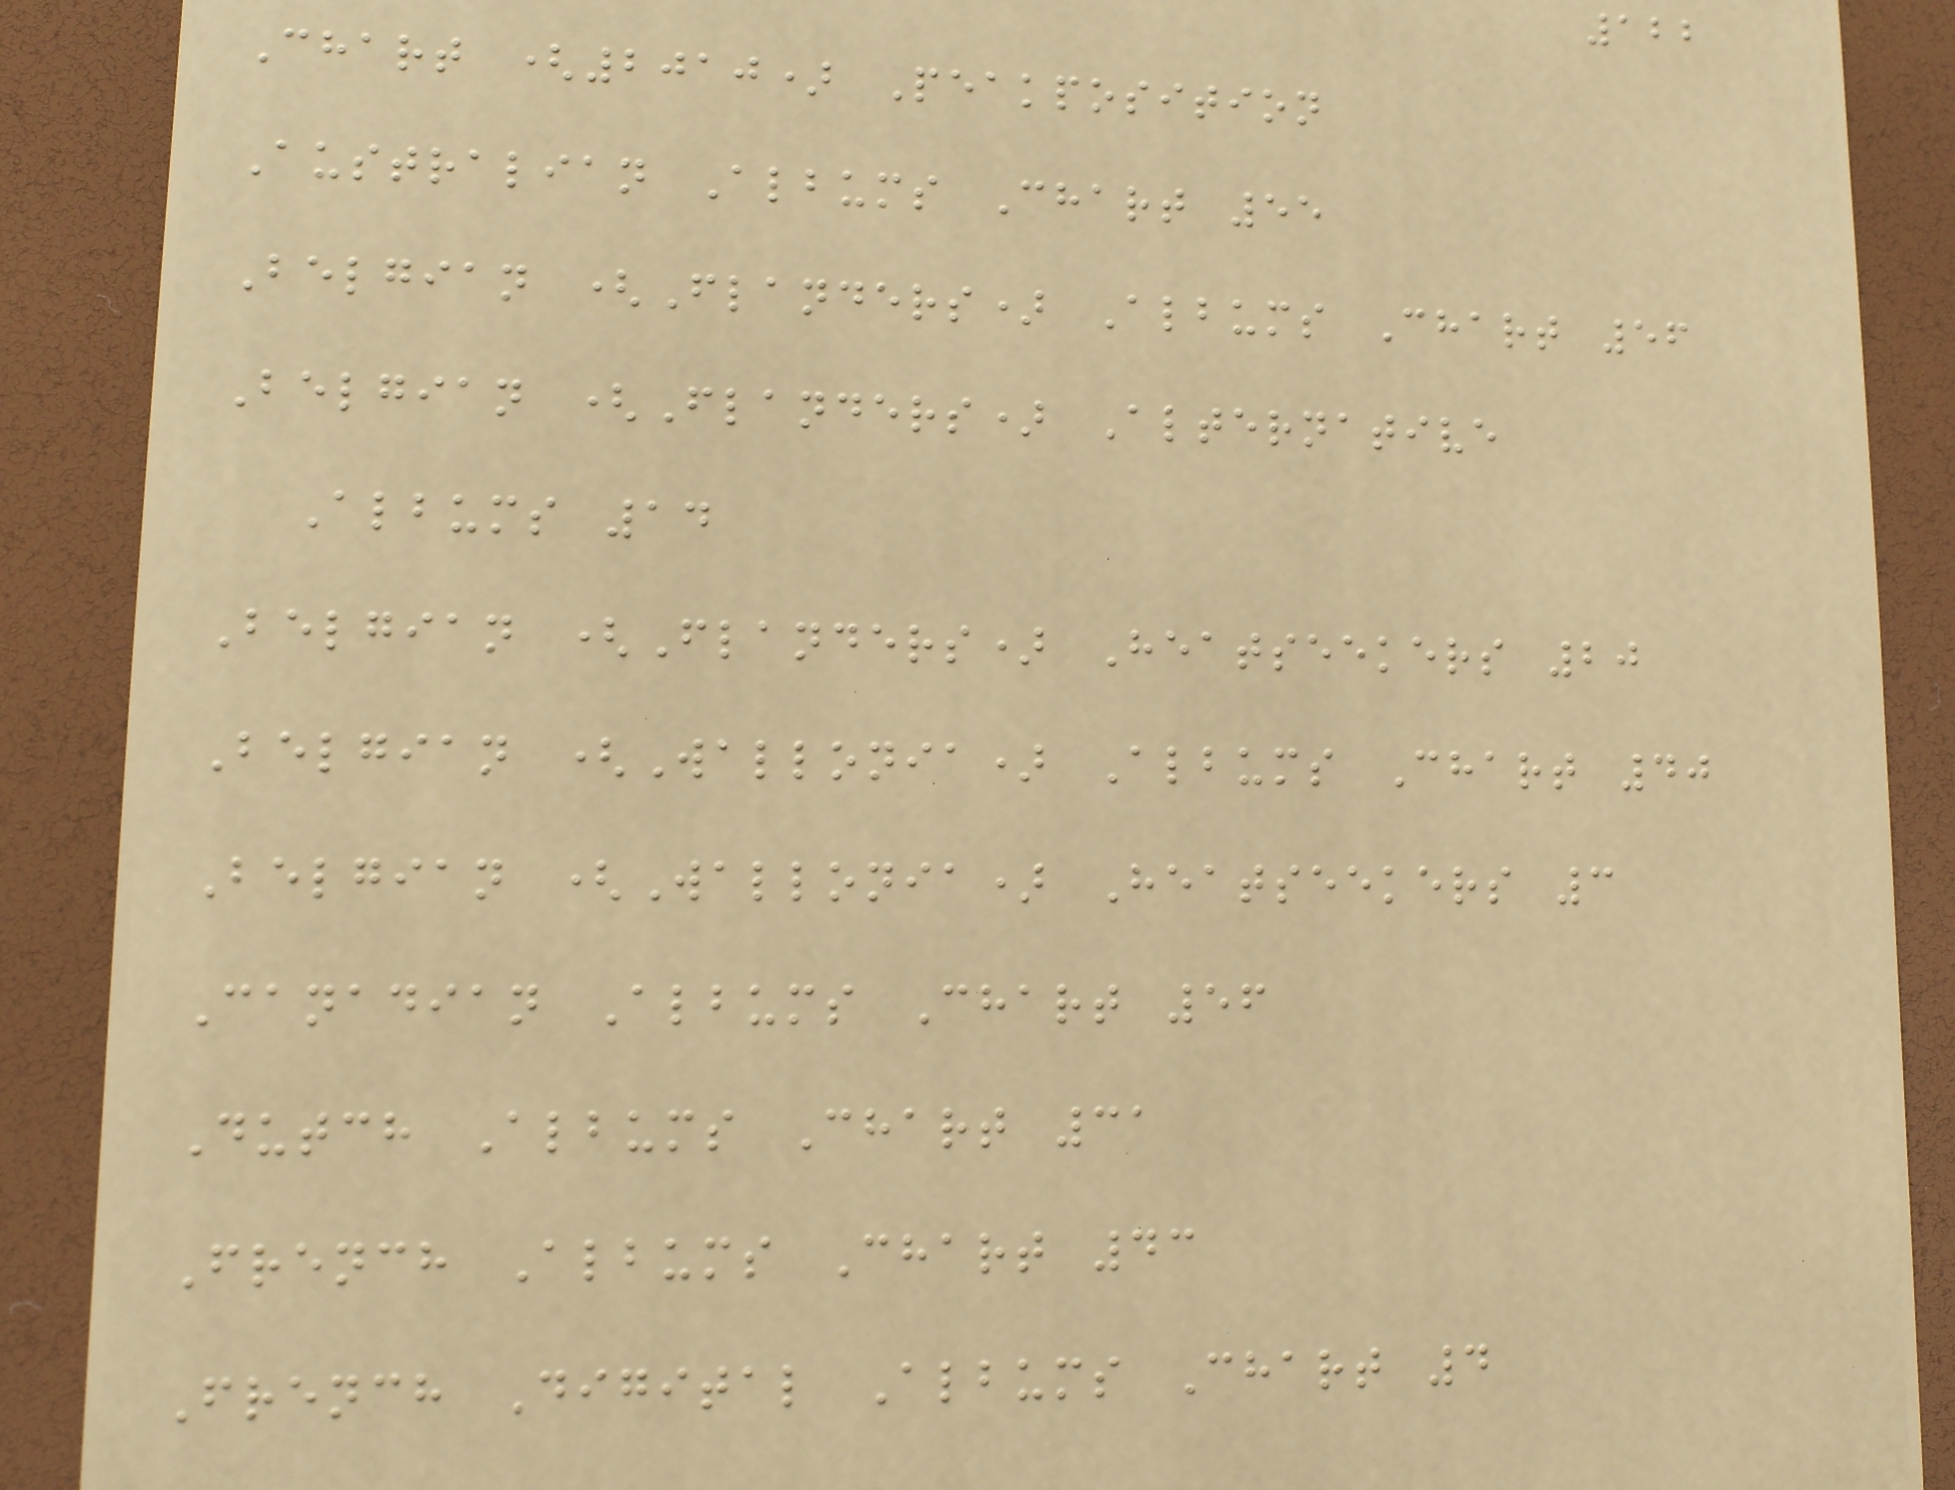122
Chart (2010) Peakposition
Australian Albums Chart 55
Belgian (Flanders) Albums Chart 56
Belgian (Flanders) Alternative
Albums 14
Belgian (Flanders) Heatseekers 20
Belgian (Wallonia) Albums Chart 40
Belgian (Wallonia) Heatseekers 3
Canadian Albums Chart 56
Dutch Albums Chart 31
French Albums Chart 43
French Digital Albums Chart 4
